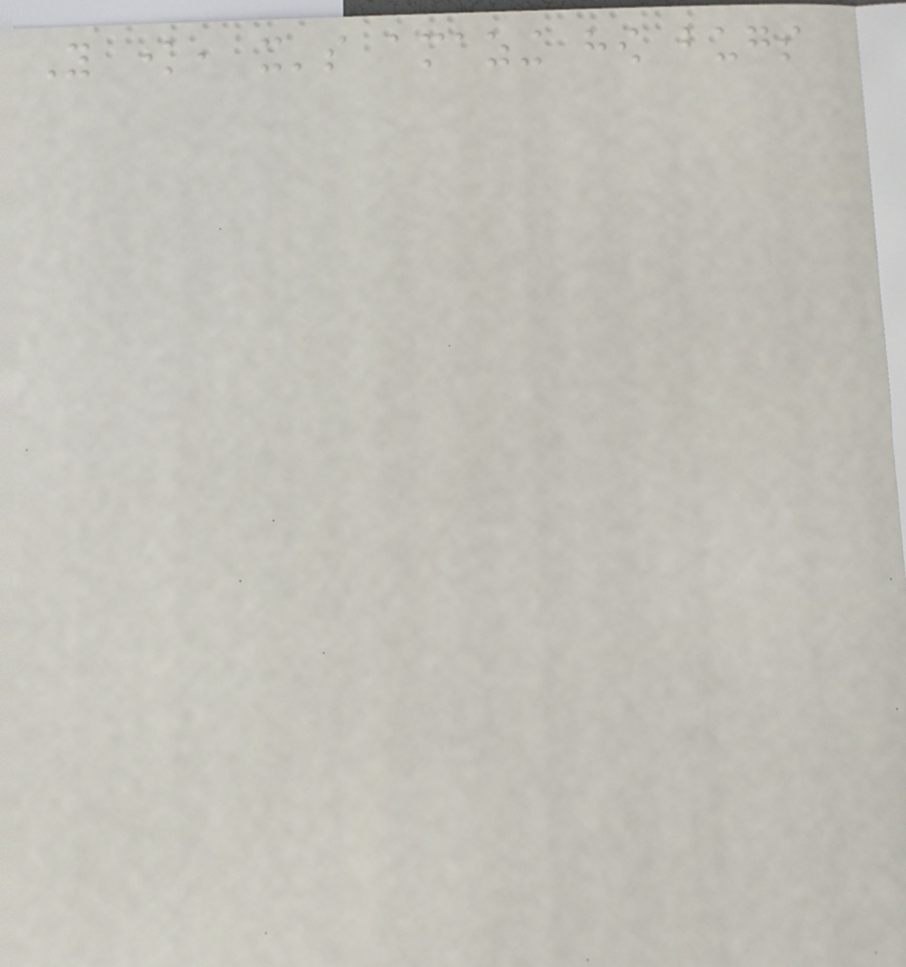You know, it's amazing how bugs
